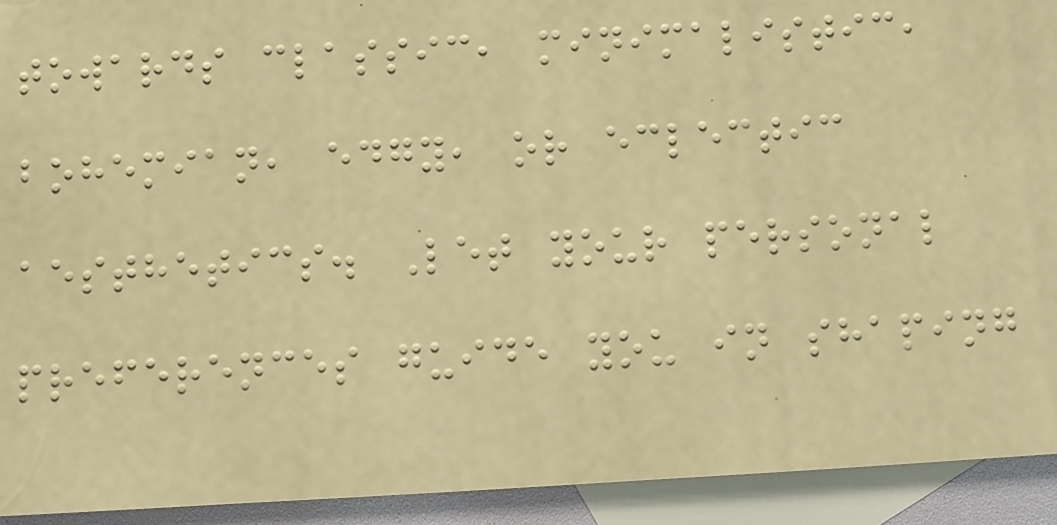towards classic, minimalistic,
bohemian, edgy, or eclectic
aesthetics. Let your personal
preferences guide you in shaping
